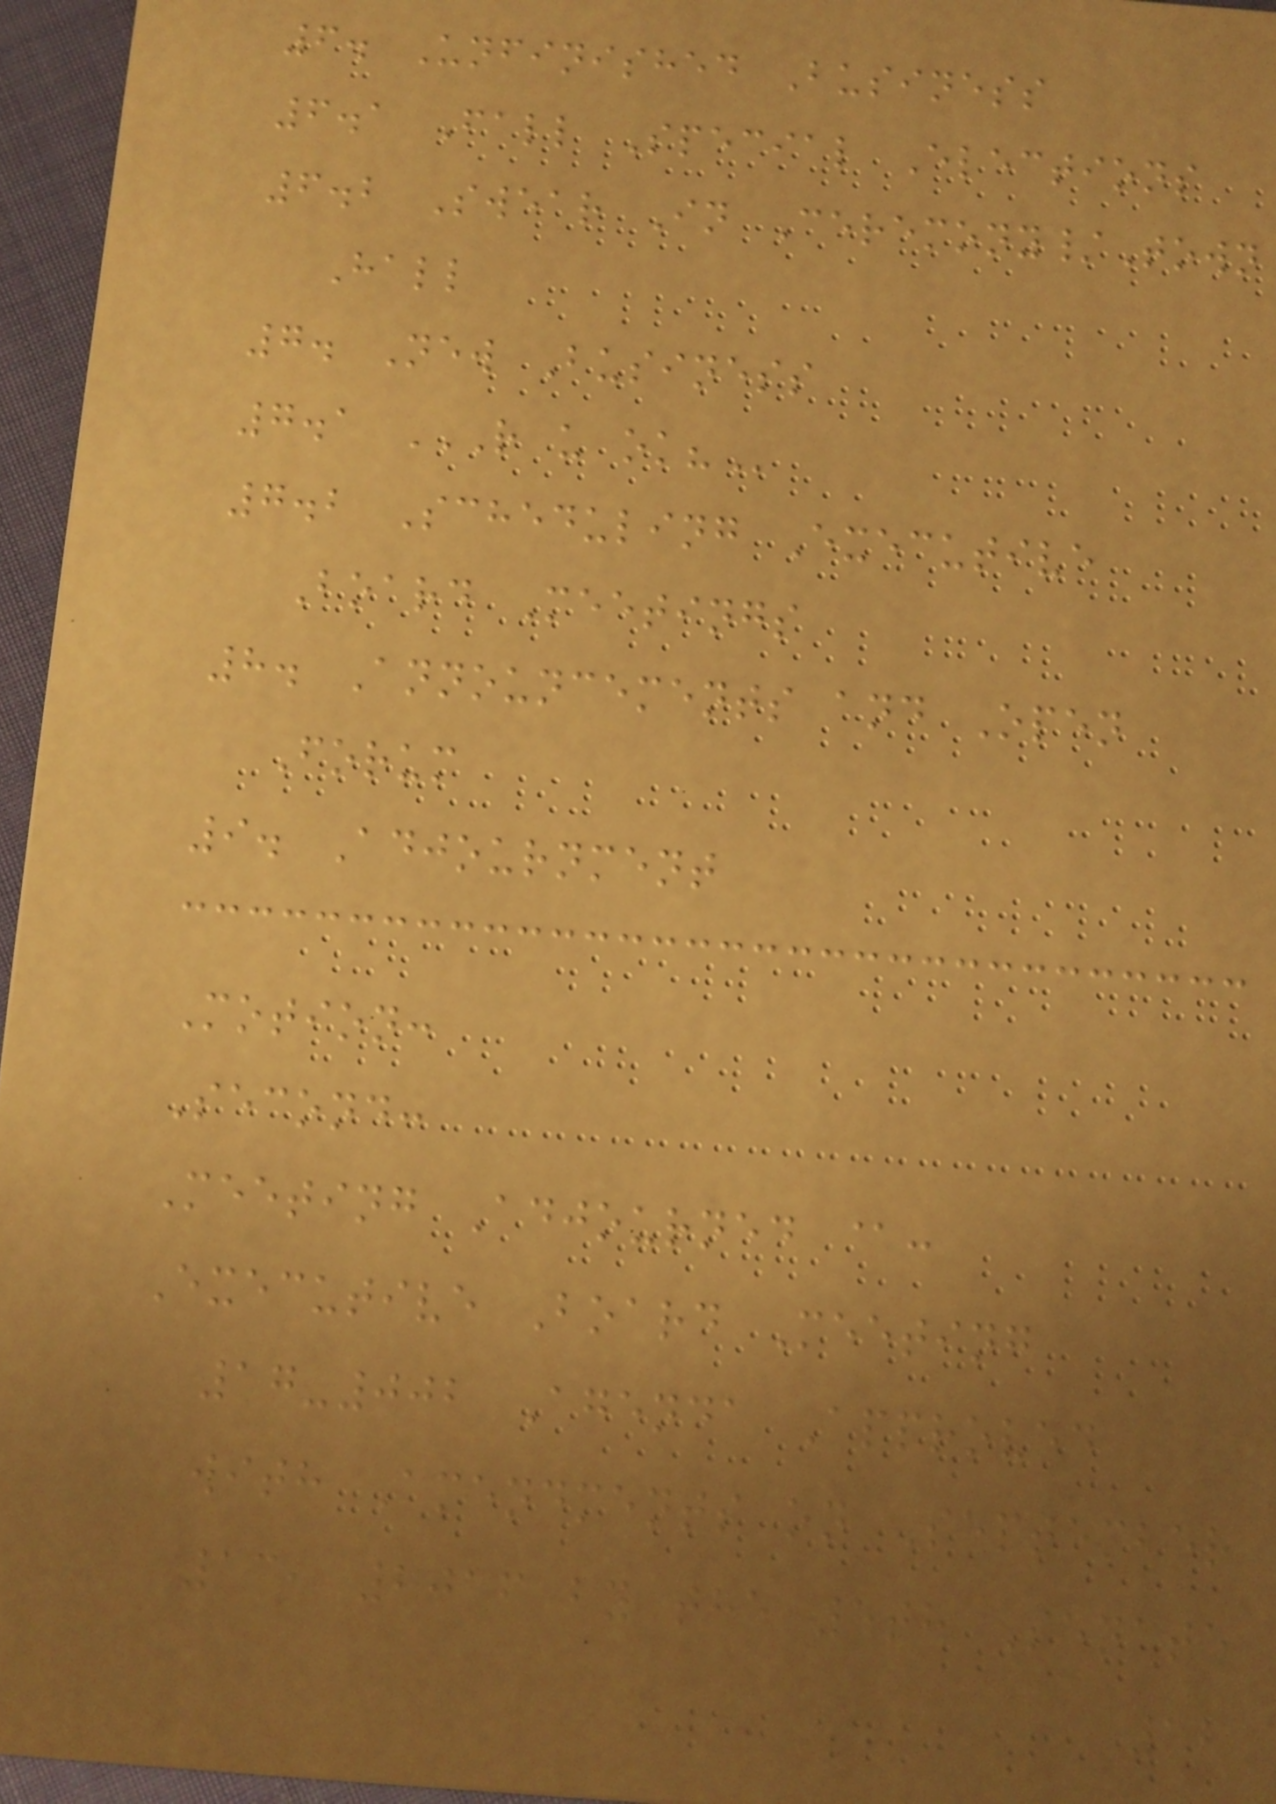6. Unfinished Business
6.1 Fall Special Elections
6.2 Swear In Ceremony/Town
Hall
7. New Business
7.1 R U OK?
7.2 Scheduling Executive
Board Meetings
8. Announcements and Open
Forum
9. Adjournment
Motion:
Second:
Meeting Adjourned @:
Executive Board Meeting
17-002 Agenda Approved
with Amendments on September
13, 2016 by the 5th Senate
12
